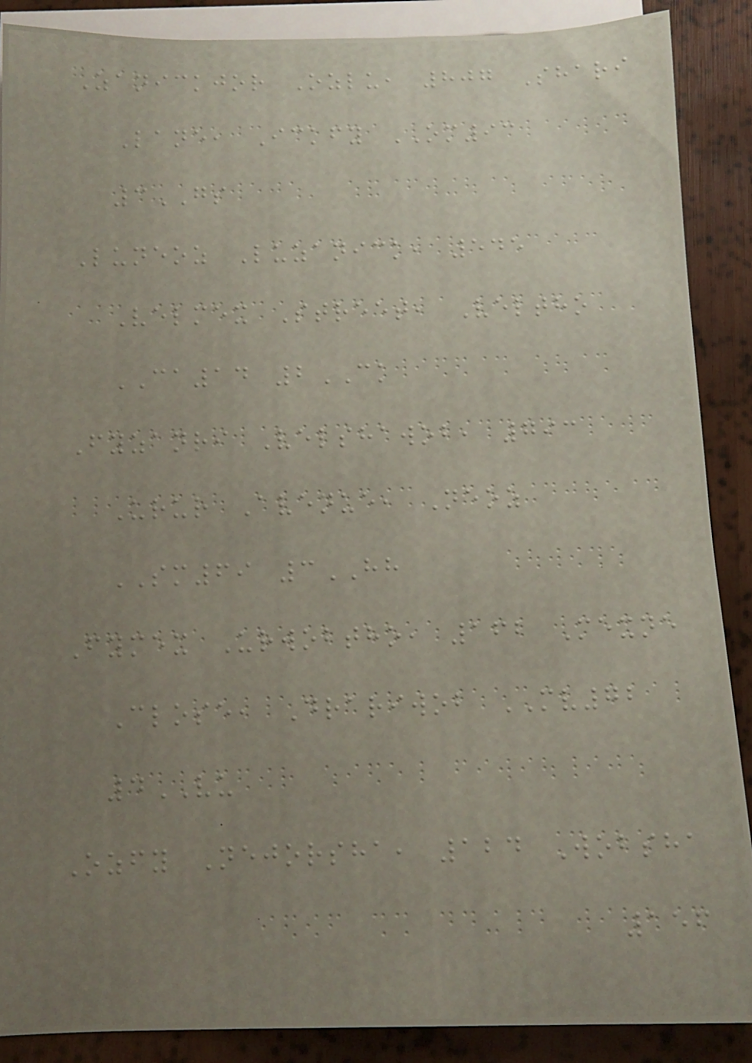Zanickjor Ozlu, 807 Shari
Lane, Ickfy OM93
3GS
Luneoz Luzanick, 545
Velmex Street, Veltho
CA14 2CK
Fyzanri Velshawob, 793
Urur Avenue, Neoz
SM69 3HH
Fymex Urwobtho, 162 Mexne
Close, Drariwob MV72
4VU
Ozfy Nejorsha, 124 Wobsha
156
